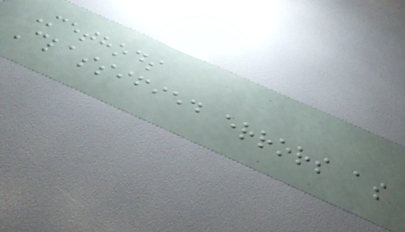Methods
Classified errors as
